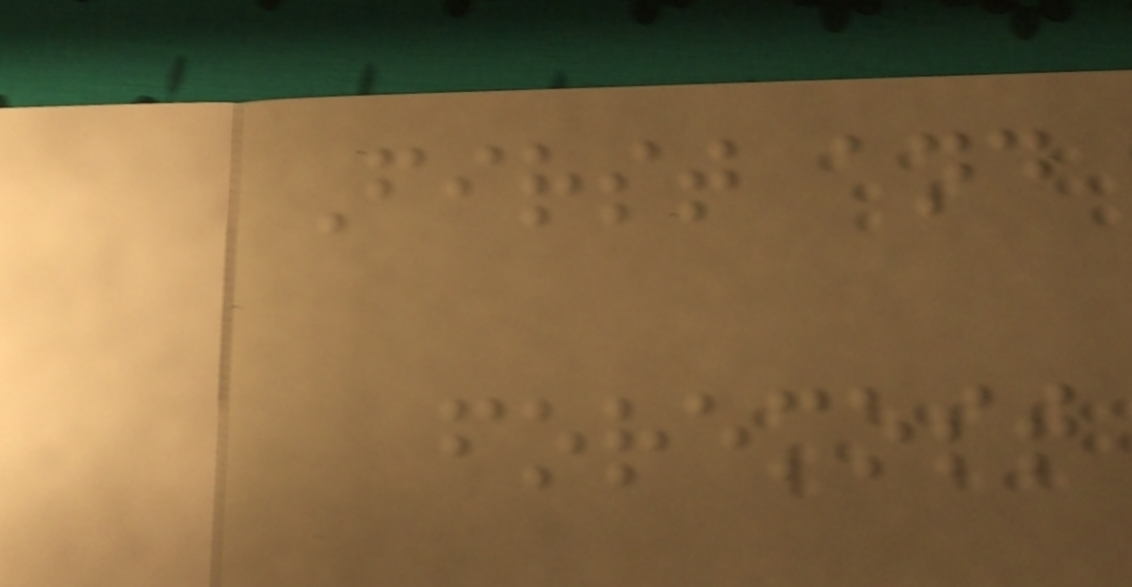First and
foremost
